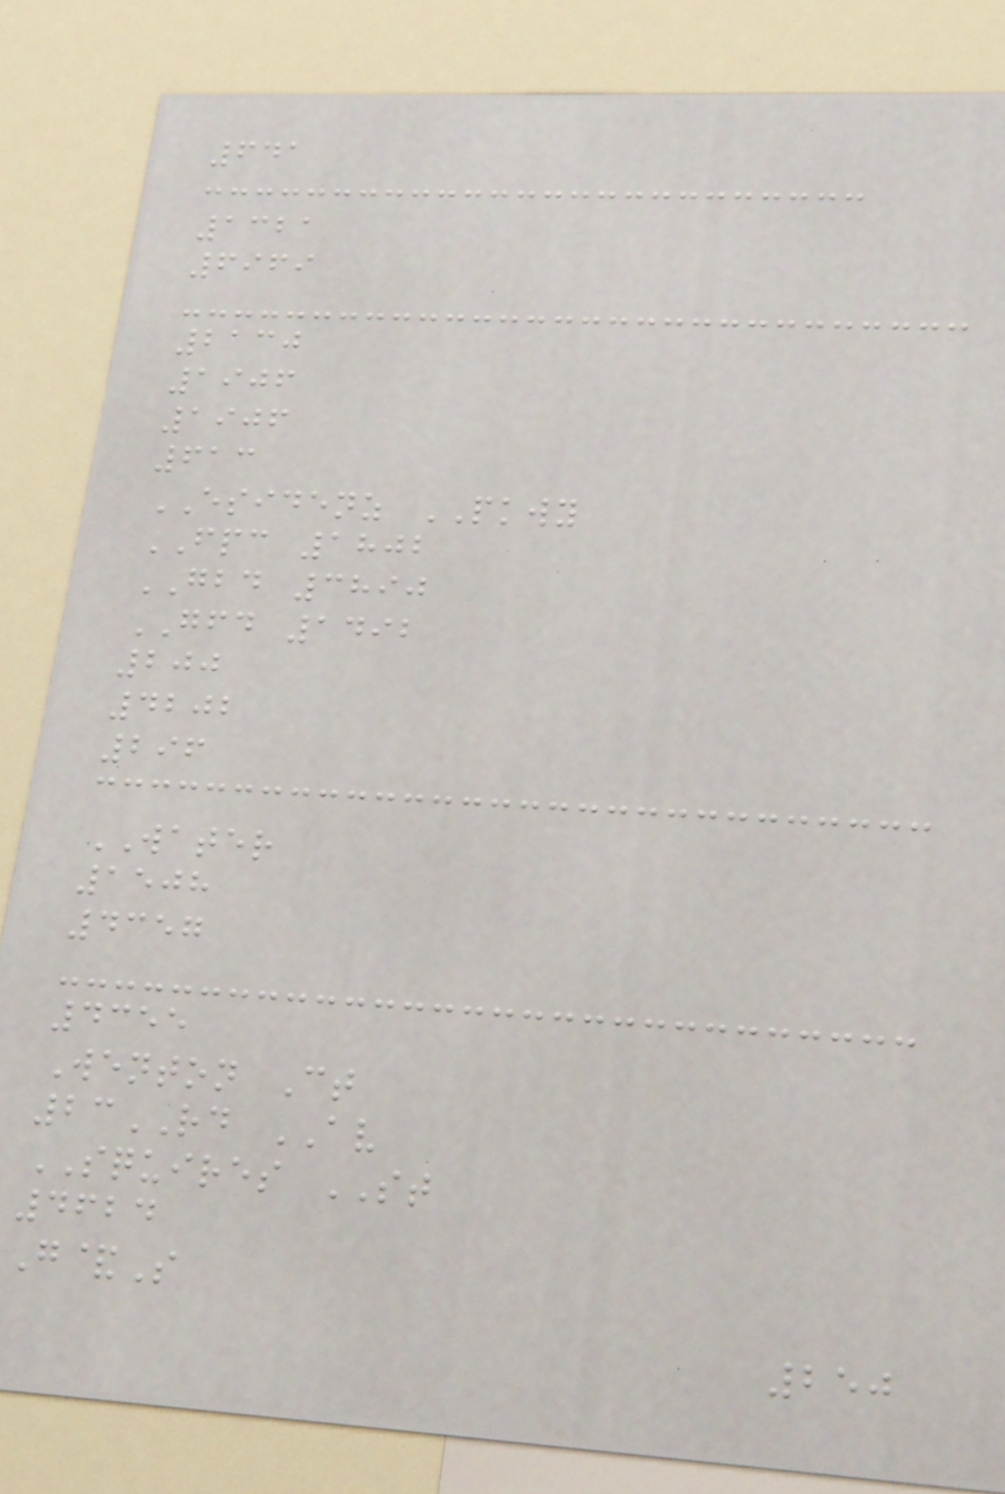641
1321
6969
2130
1906
1906
613
ESIDENZ PKWY
FPC 1802
GBD 3890
GFD 1492
200
4202
296
WATER
1508
4357
4355
Wenton Ct
23RD AV
SQUIRES ST
4624
G&S
250
